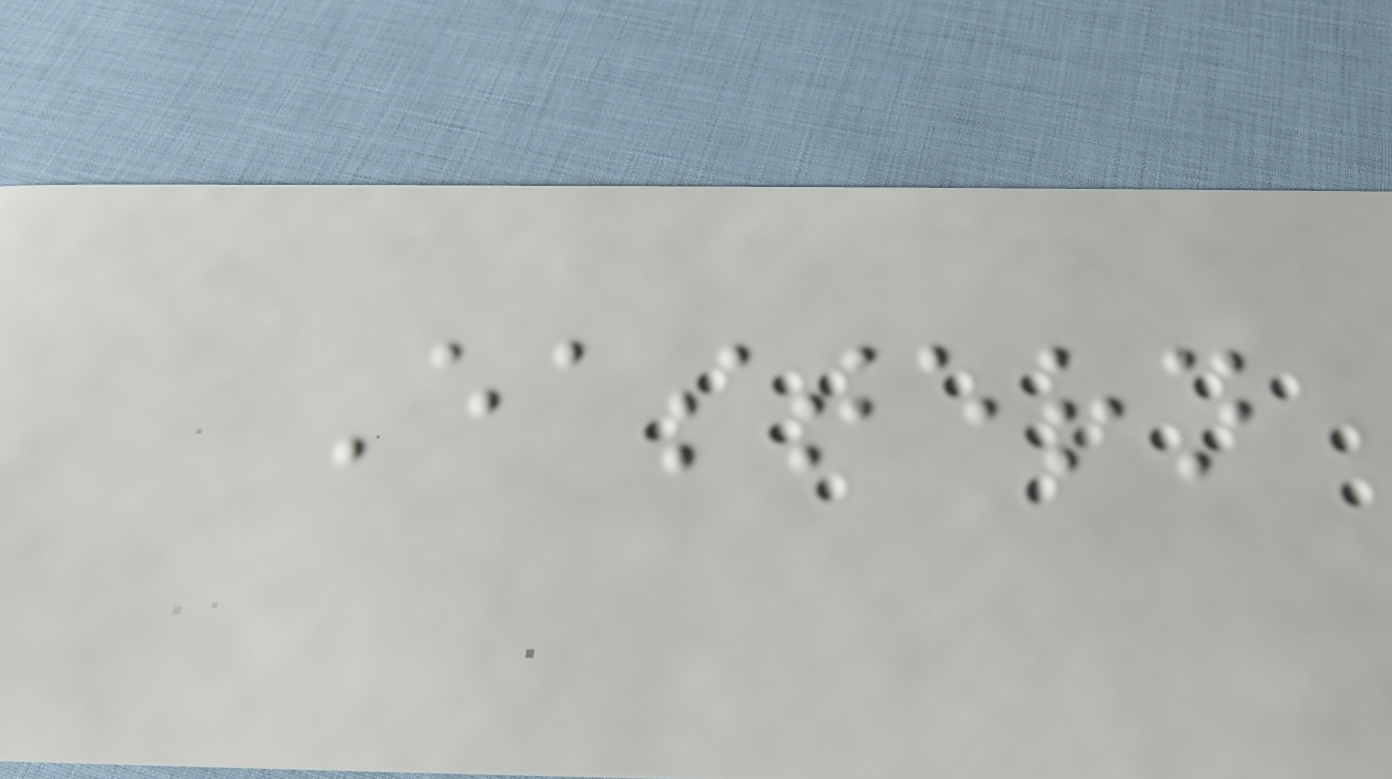Eastern
